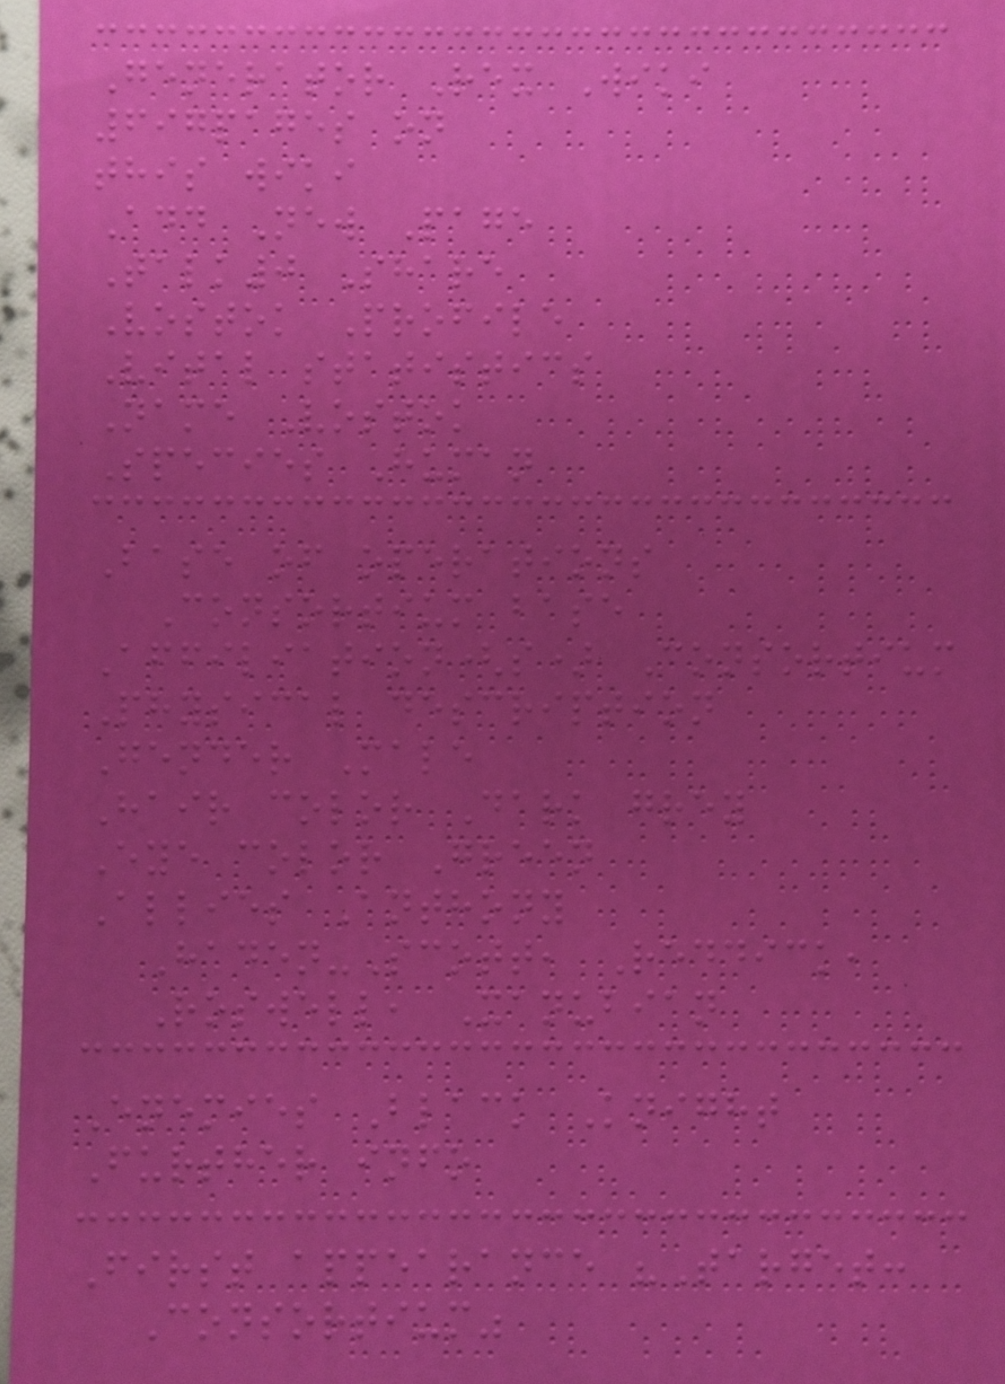Generator Rex Wiki
697pages on
this wiki
Add New Page
Talk0 Share
Vostok Profile
Vital statistics
Name Vostok
Species Human
Base of operations
Consortium base
Affiliation(s) Consortium
Physical description
Gender Male
Hair color Dark grey
Eye color Green
Allies Anthony
Haden-Scott, Reddick,
Roswell, Xanubian
Enemies Black Knight
Further info
First appearance "Target:
Consortium"
